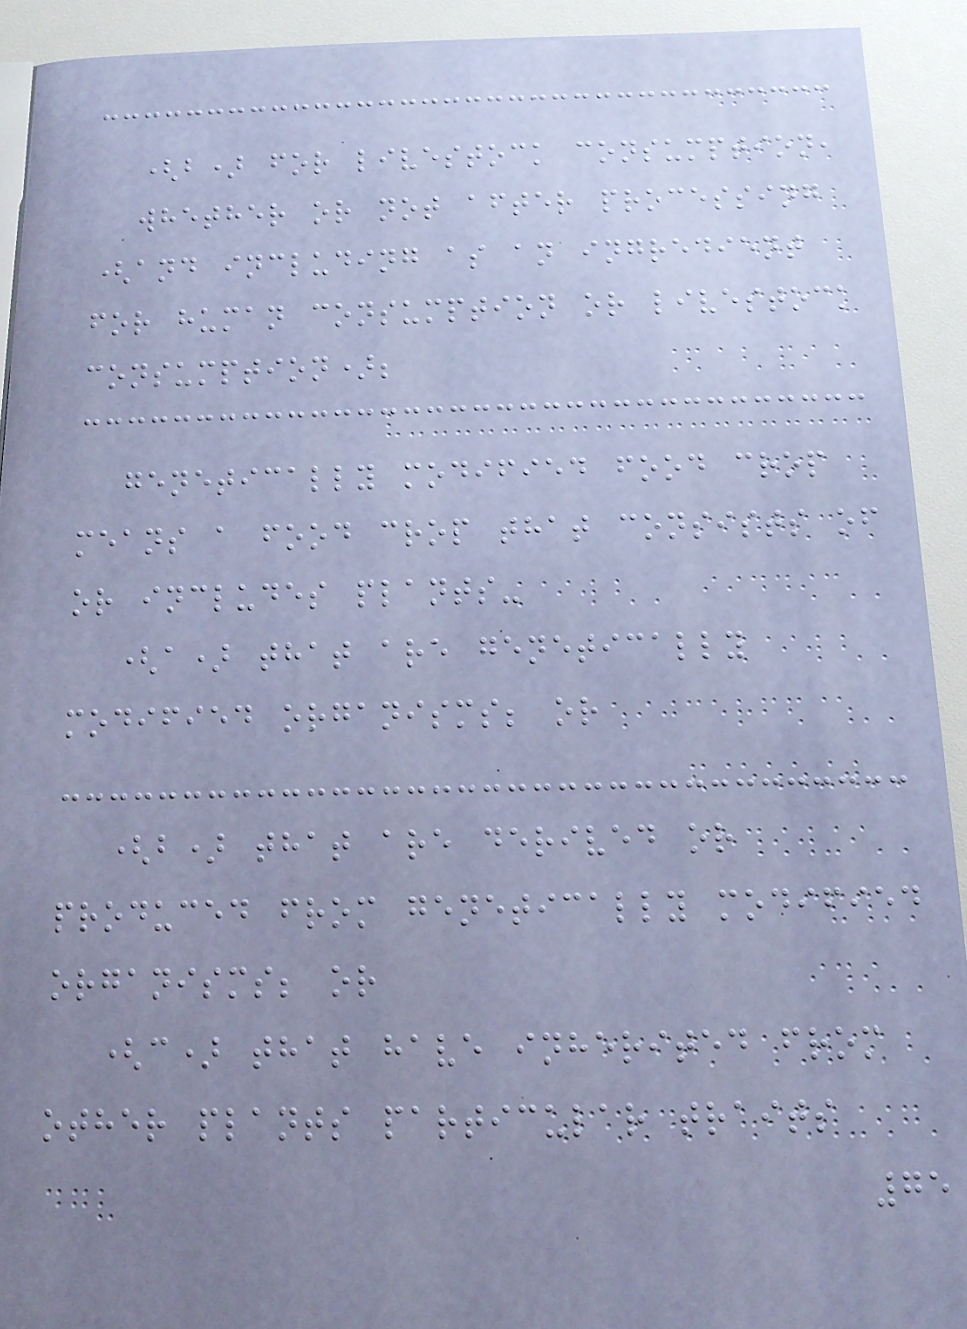(b) for livestock consumption,
whether or not after processing
(and including as an ingredient
for human consumption or livestock
consumption);
genetically modified food crop
means a food crop that consists of
or includes plants-
(a) that are genetically
modified organisms; or
(b) that are derived or
produced from genetically modified
organisms; or
(c) that have inherited from
other plants particular traits
75
